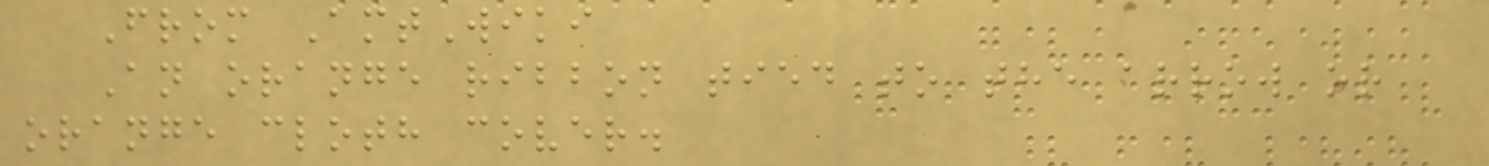From AmtWiki
An orange ribbon tied to the arrow or
orange cloth cover.
